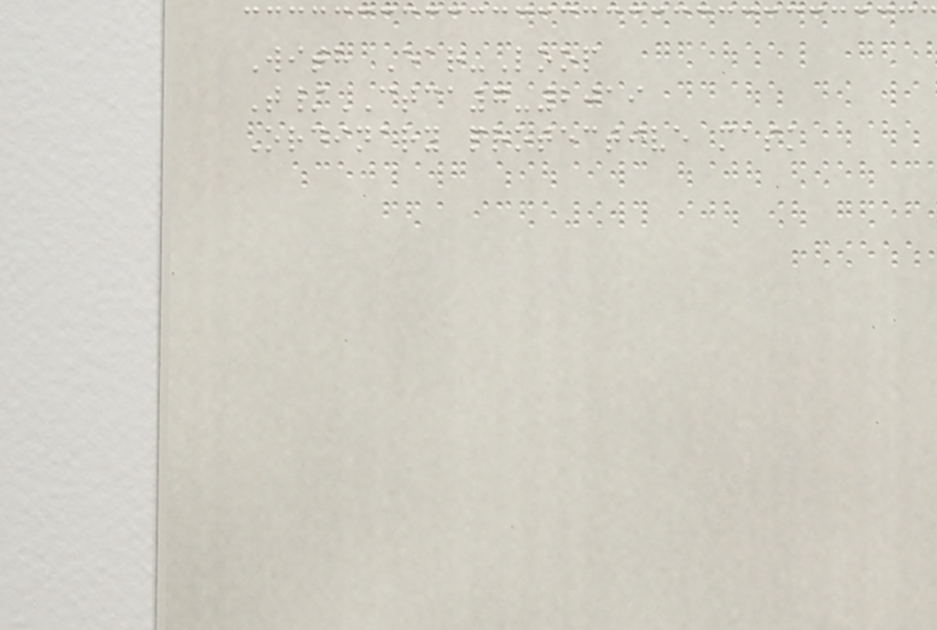With Ear-Loop
T/CTCA7-2019
Ordinary protective mask
